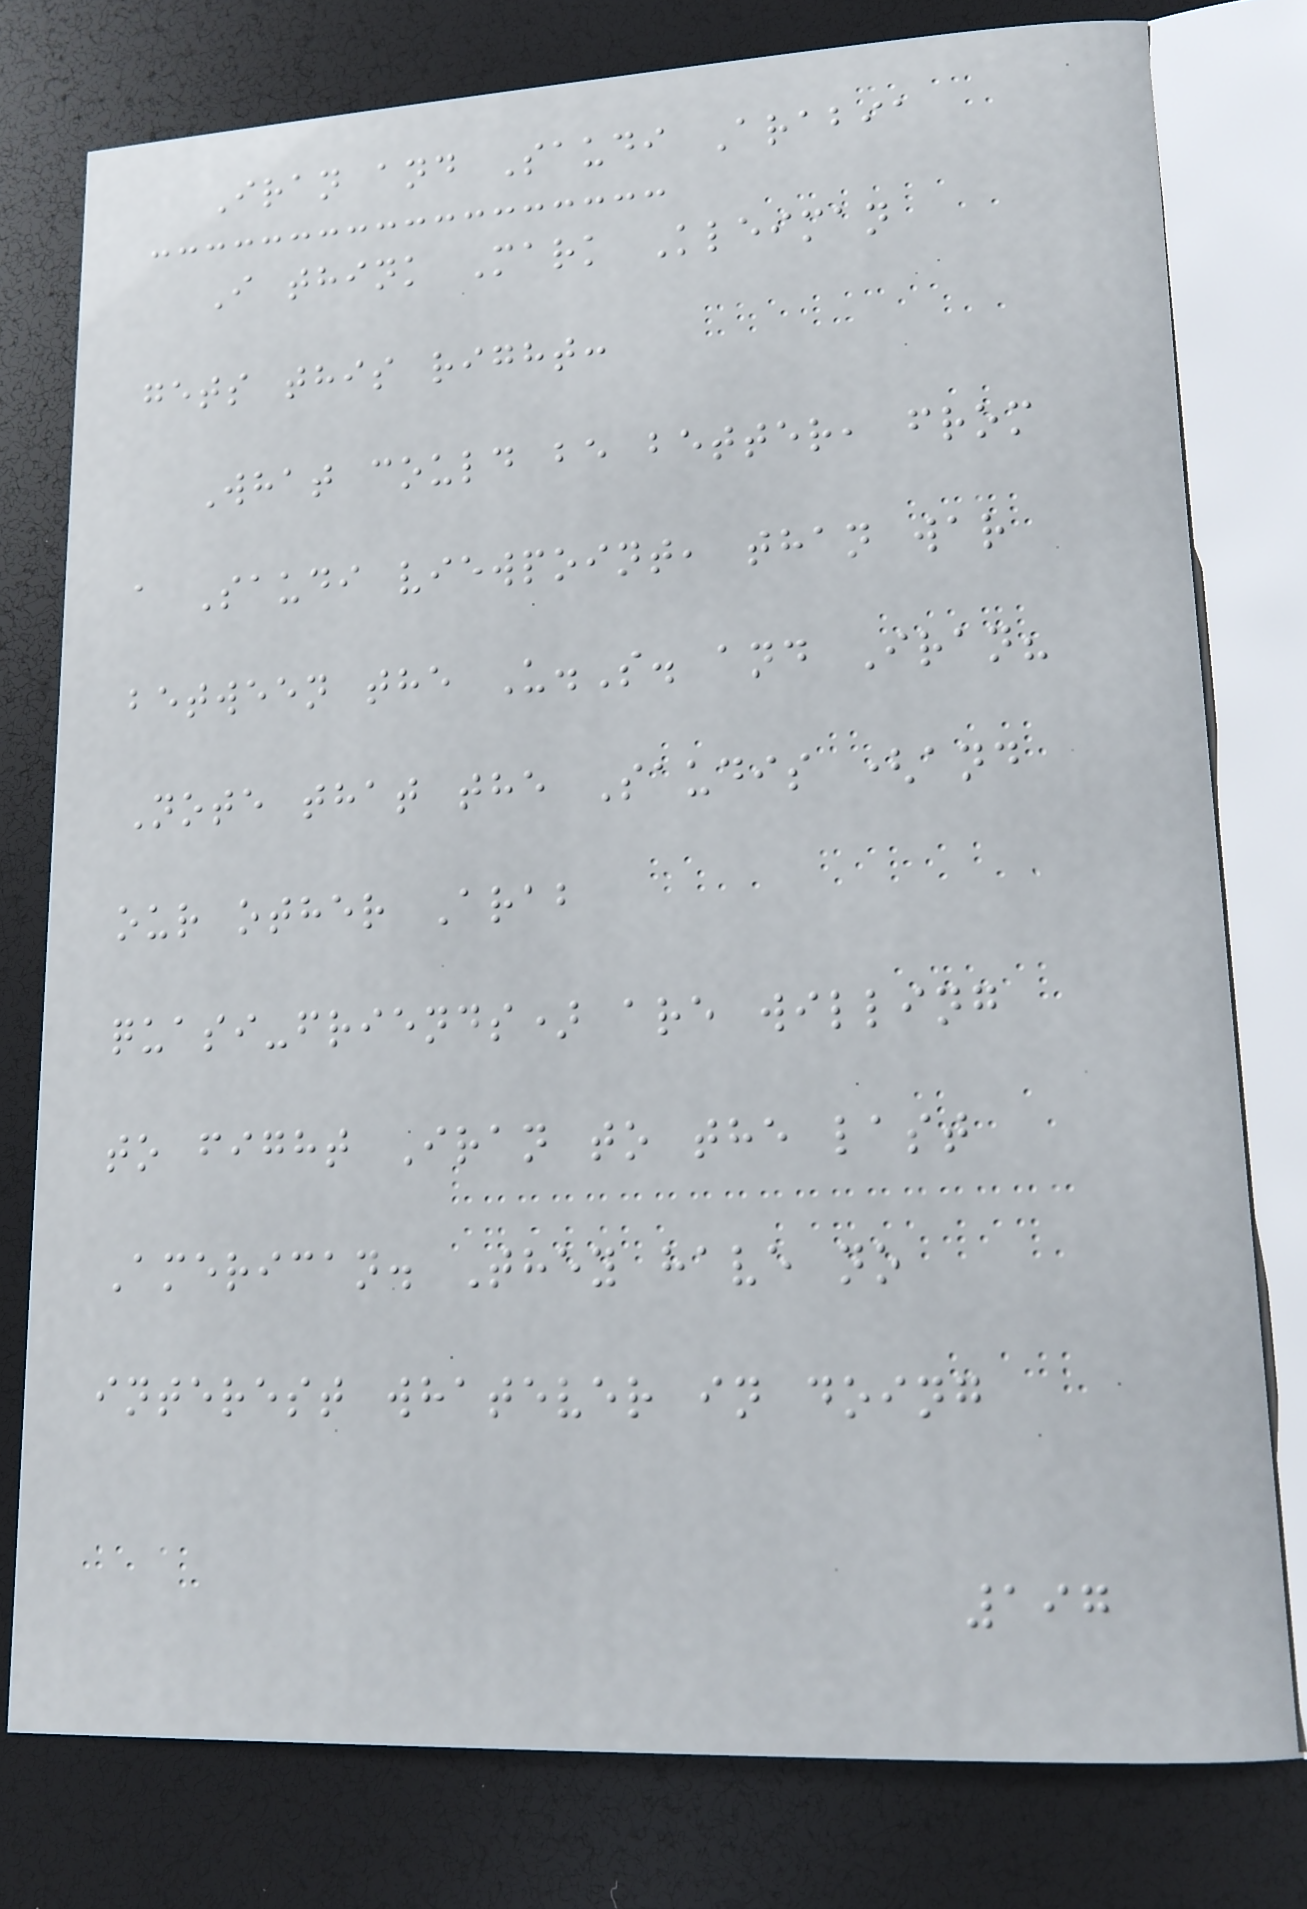Iran and Saudi Arabia
I think Mark Kleiman
gets this right:
What could be better, from
a Saudi viewpoint, than war
between the U.S. and Iran?
Note that the Saudis (and
our other Arab
quasi-friends) are willing
to fight Iran to the last
American. They have no
interest whatever in doing
197
